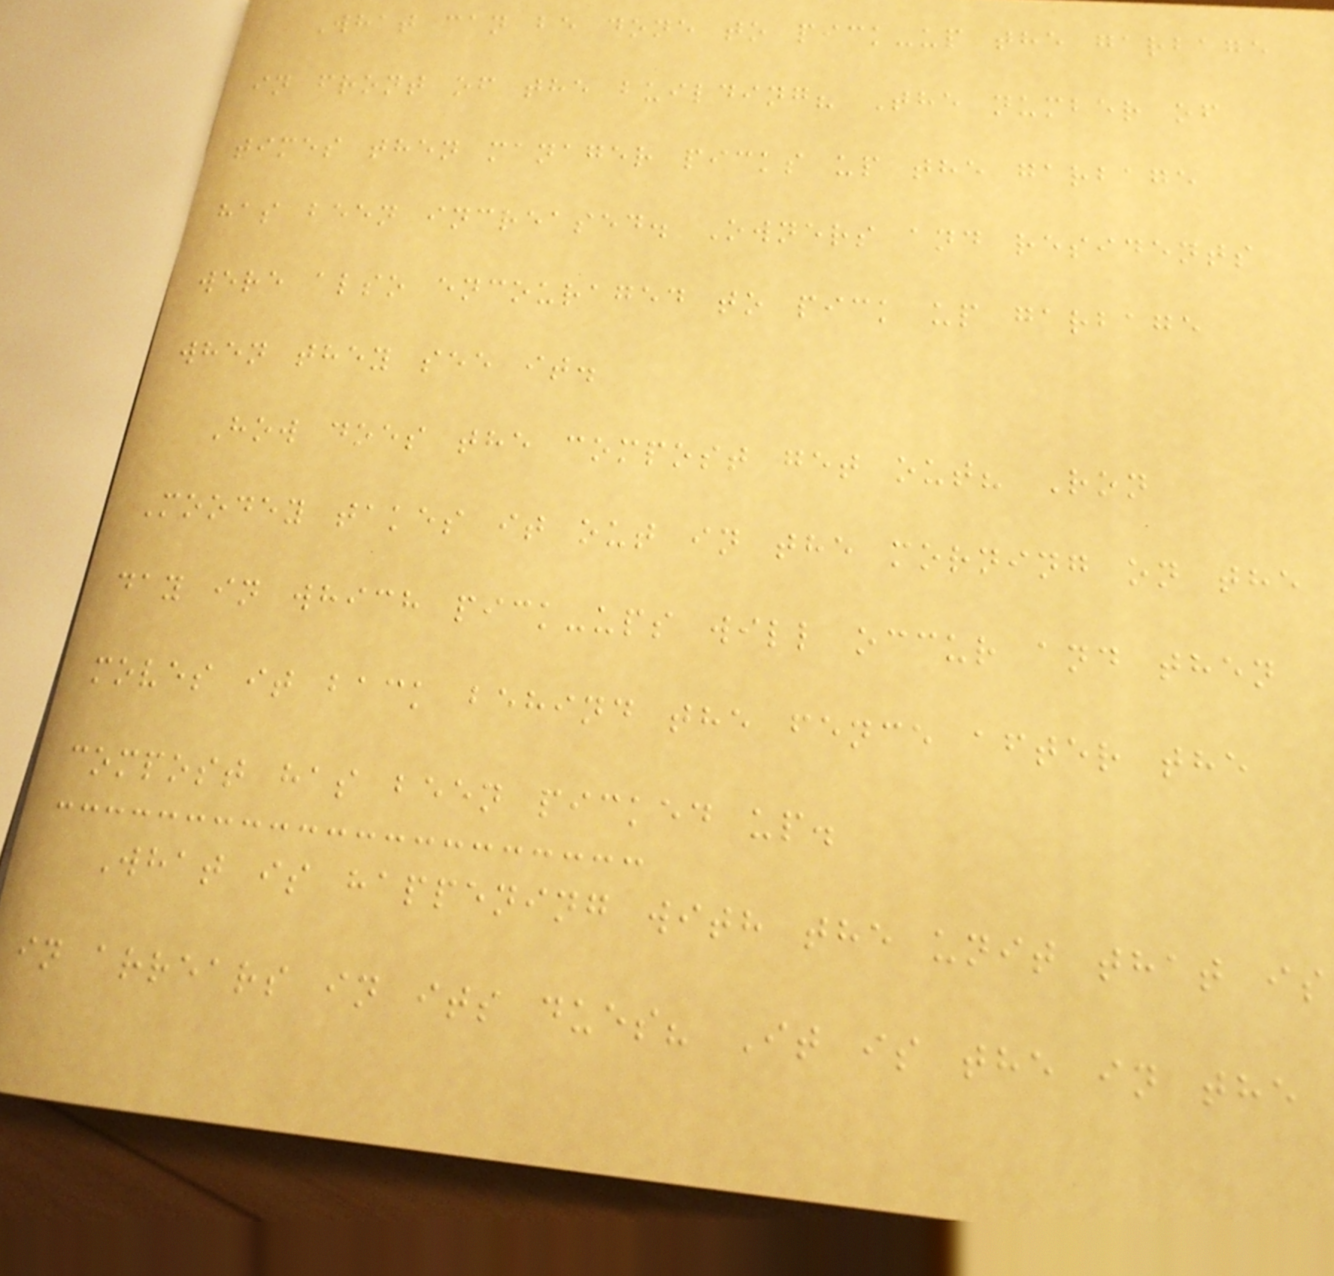What can be done to pick-up the garbage
in front of the building? The number of
times then manager picks up the garbage
has been increased. Owners and residents
were also encouraged to pick up garbage
when they see it.
How does the compost get out? Ron
Moodey takes it out in the morning on the
day in which pick-ups will occur and then
moves it back behind the fence after the
compost has been picked up.
What is happening with the unit that is
in arrears in its dues? It is the in the
